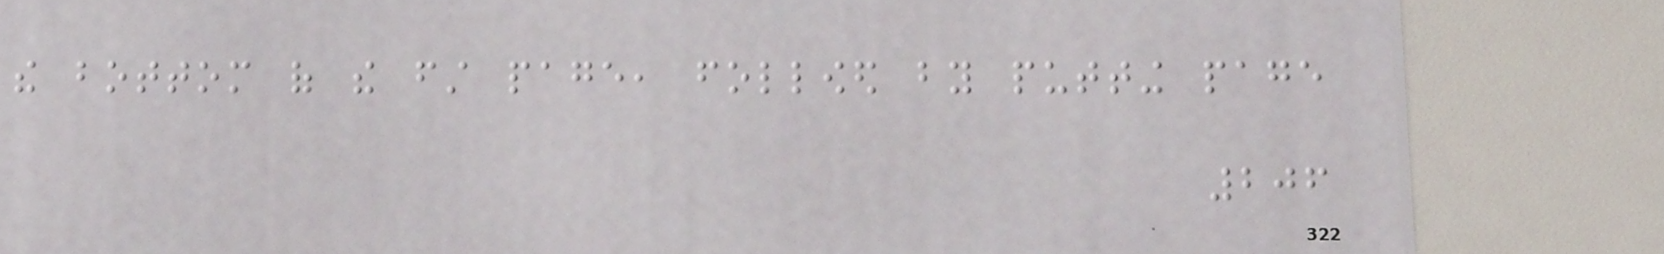the bottom of the first page, followed by putting page
206
